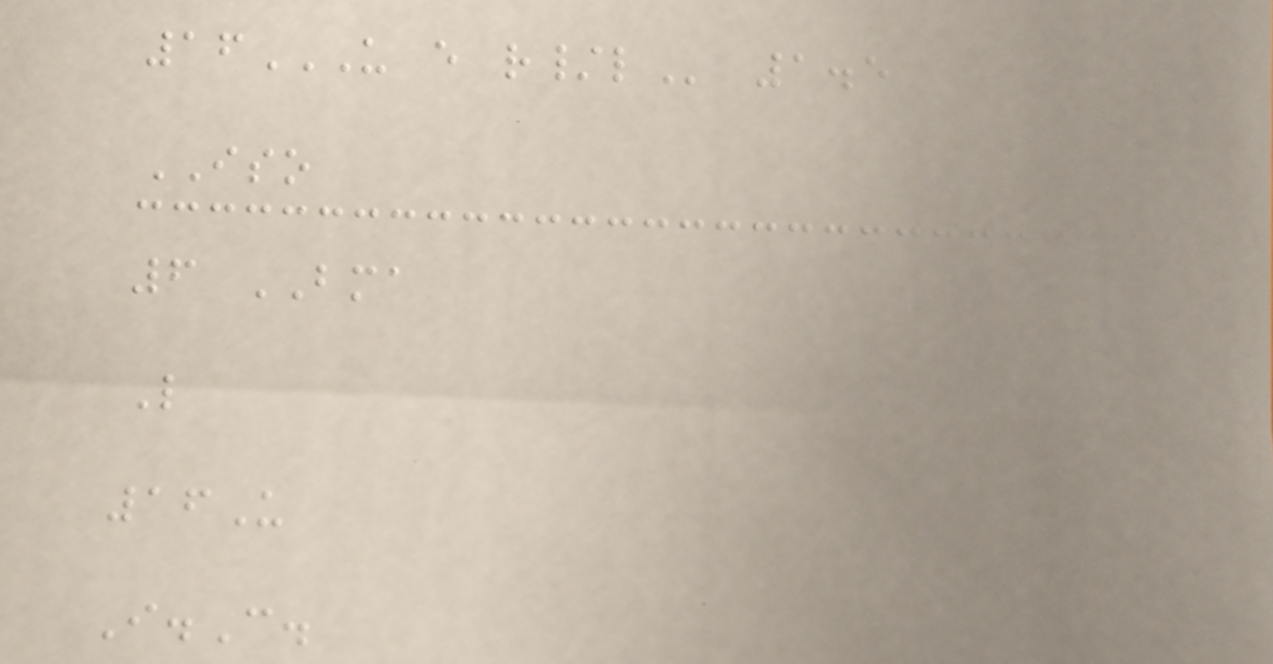16U E R/L 1.5
ISO
6 BMA
L
16U
I.C.
